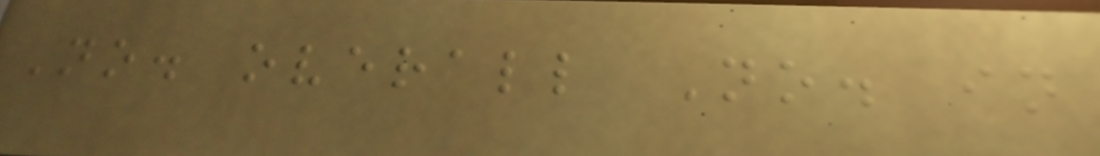No. overall No. in
